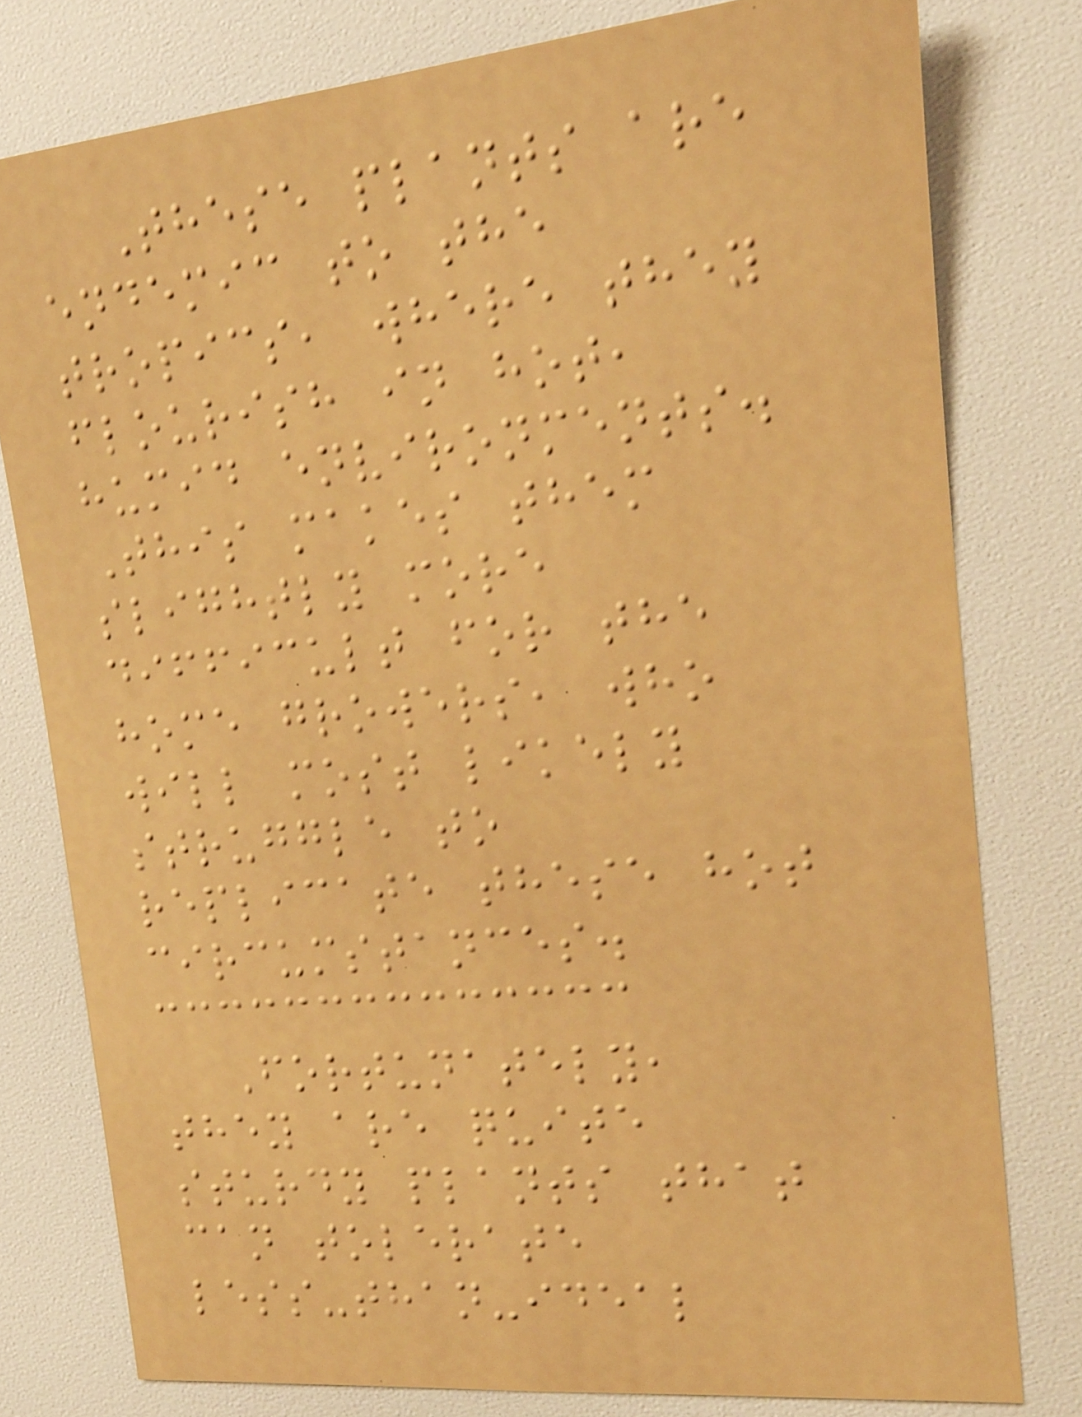These plants are
endemic to the
tropics, where they
flourish in hot,
humid environments.
This makes them
slightly more
difficult for the
home growers, who
will most likely
struggle to
replicate these hot
circumstances.
Fortunately,
they are quite
sturdy plants that
can tolerate
less-than-ideal
